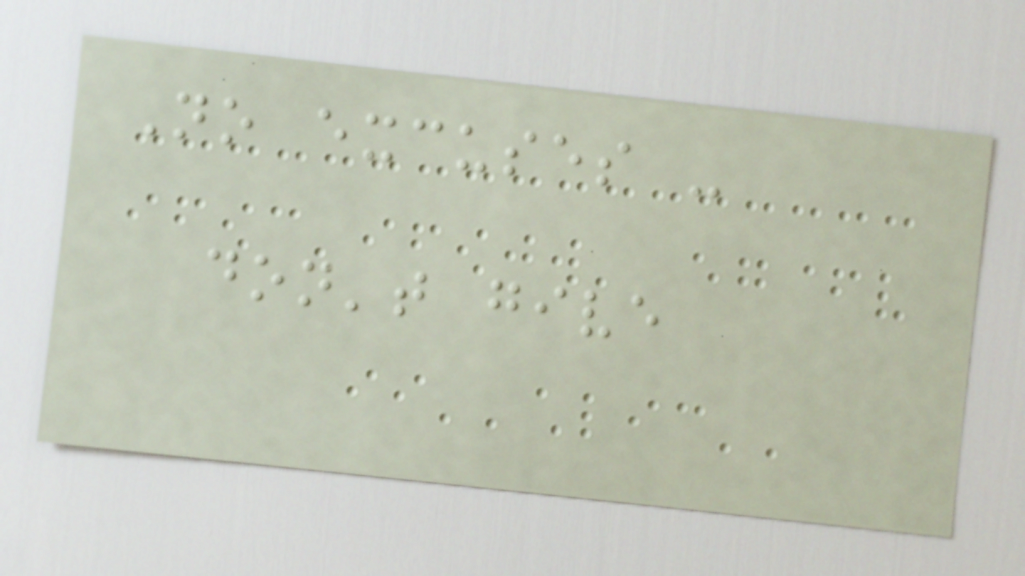No excuses -
don't give
